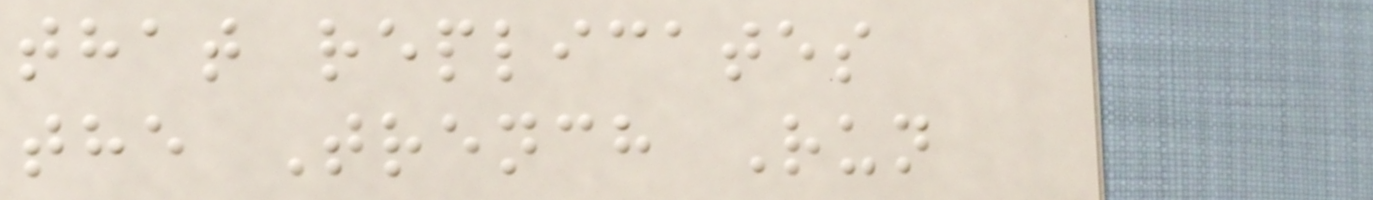that replicates
the Trench Run
